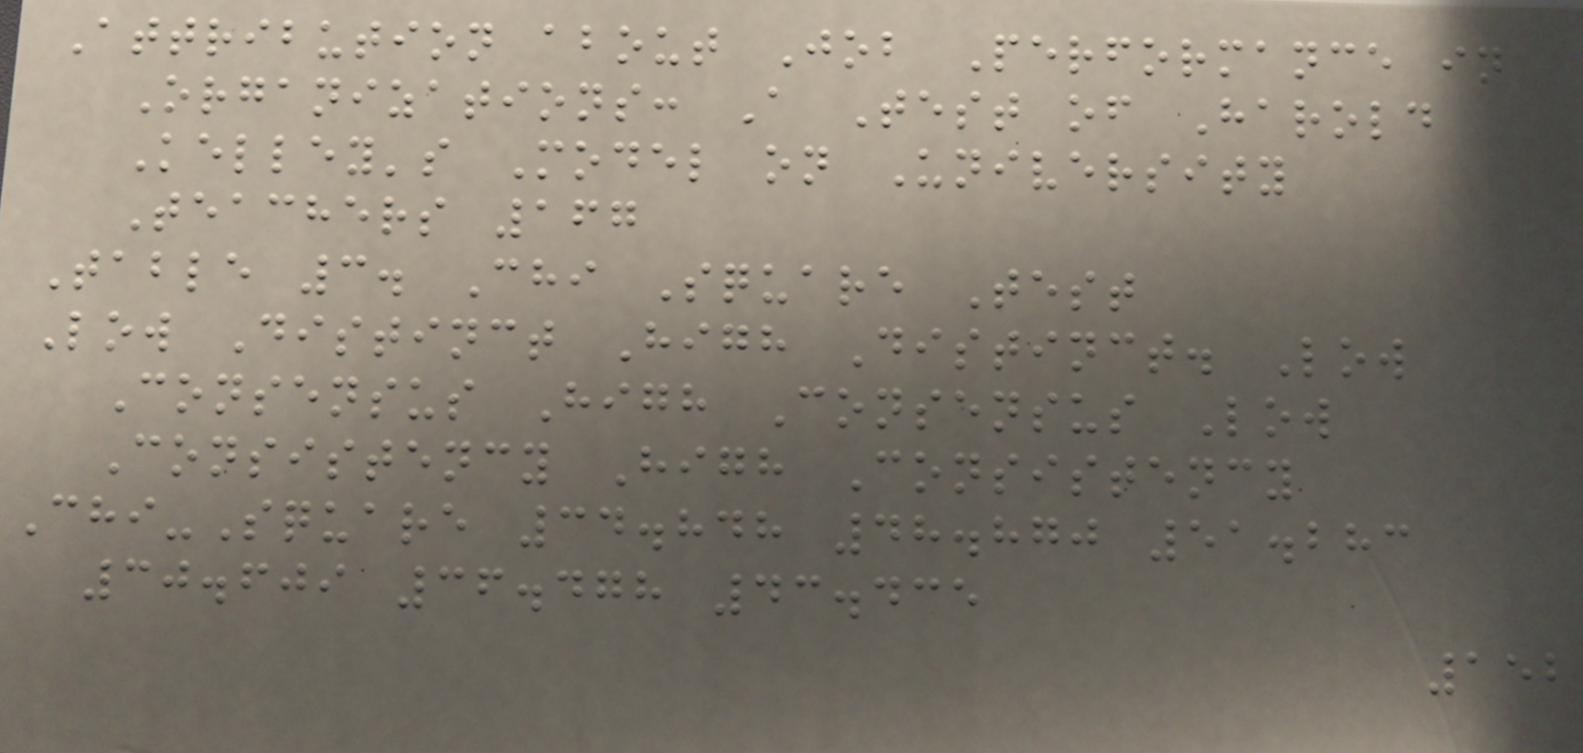Attribution about Job Performance in
Organizations: A Test of Harold
Kelley's Model on University
Teachers 167
Table 3. Chi Square Test
Low Distinct High Distinct. Low
Consensus High Consensus Low
Consistency High Consistency
Chi-Square 34.848 48.870 51.283
30.609 36.478 43.435
152
